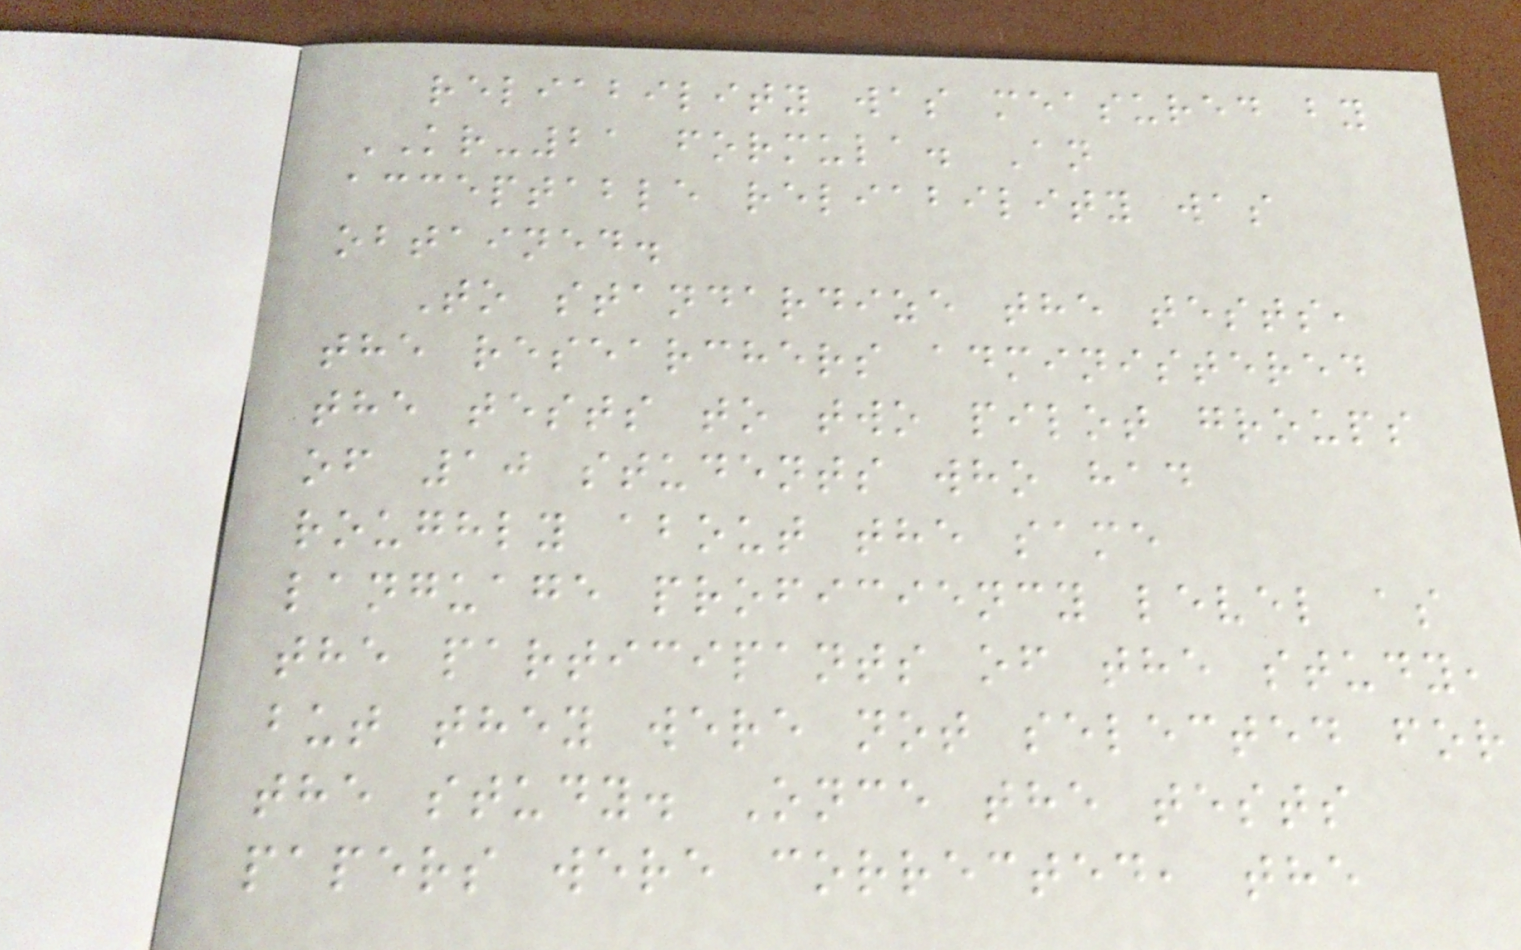reliability was measured by
KR-21 formula. An
acceptable reliability was
obtained.
To standardize the tests,
the researchers administered
the tests to two pilot groups
of 10 students who had
roughly about the same
language proficiency level as
the participants of the study,
but they were not selected for
the study. Once the tests
papers were corrected, the
